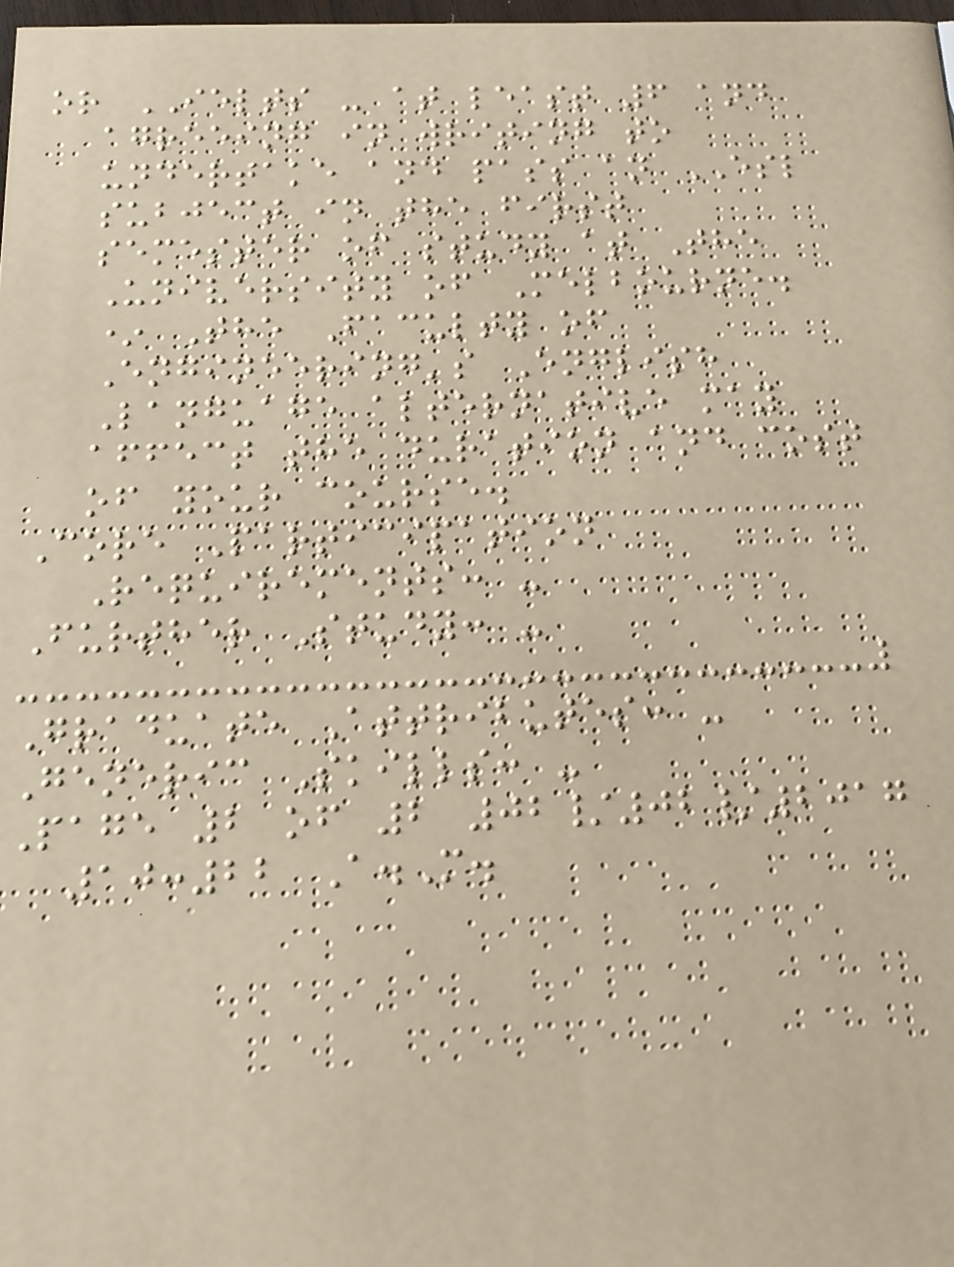or IELTS - at least 6 and
agreeing in writing to
undertake and pass an ESL
subject in the first
semester of study at The
University of Melbourne.
* The Faculty of
Engineering's English
Language alternative may
affect the duration and cost
of your course.
Core Participation
Requirements: -
Further Study: -
Graduate Attributes: -
Generic Skills: -
Page 2 of 2 02/02/2017
10:22 A.M.
